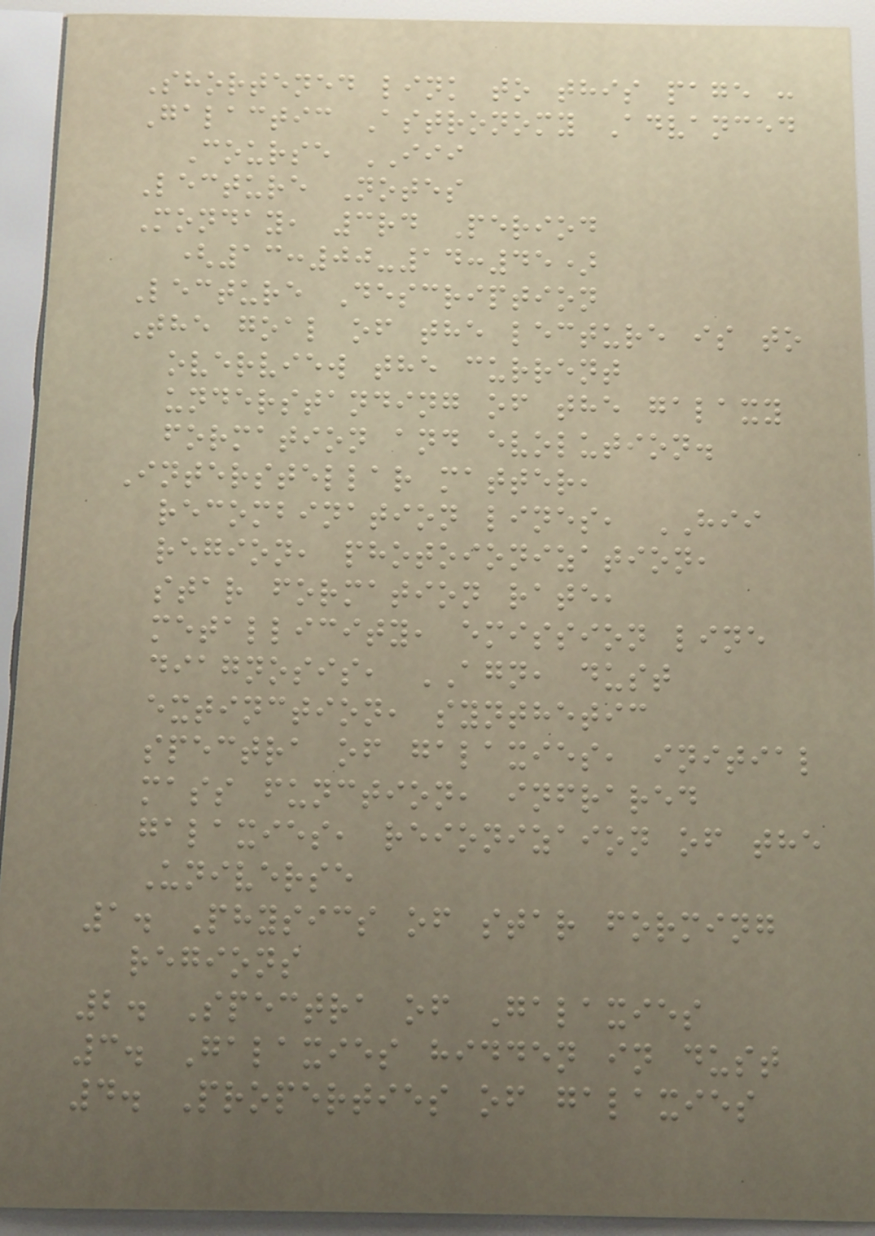Shortened link to this page :
Galactic Astronomy Advanced
Course III
Lecture Notes
Monday, 3rd Period
(13:00-14:45)
Lecture Description
The goal of the lecture is to
overview the current
understanding of the galaxy
formation and evolution.
Interstellar matter,
recombination lines, HII
region, photoionization,
star formation rate,
metallicity, emission line
diagnosis, AGN, dust
extinction, synthetic
spectra of galaxies, initial
mass function, infrared
galaxies, reionizaion of the
Universe
1. Physics of star forming
regions
2. Spectra of Galaxies
3. Galaxies hidden in dust
4. Properties of galaxies
